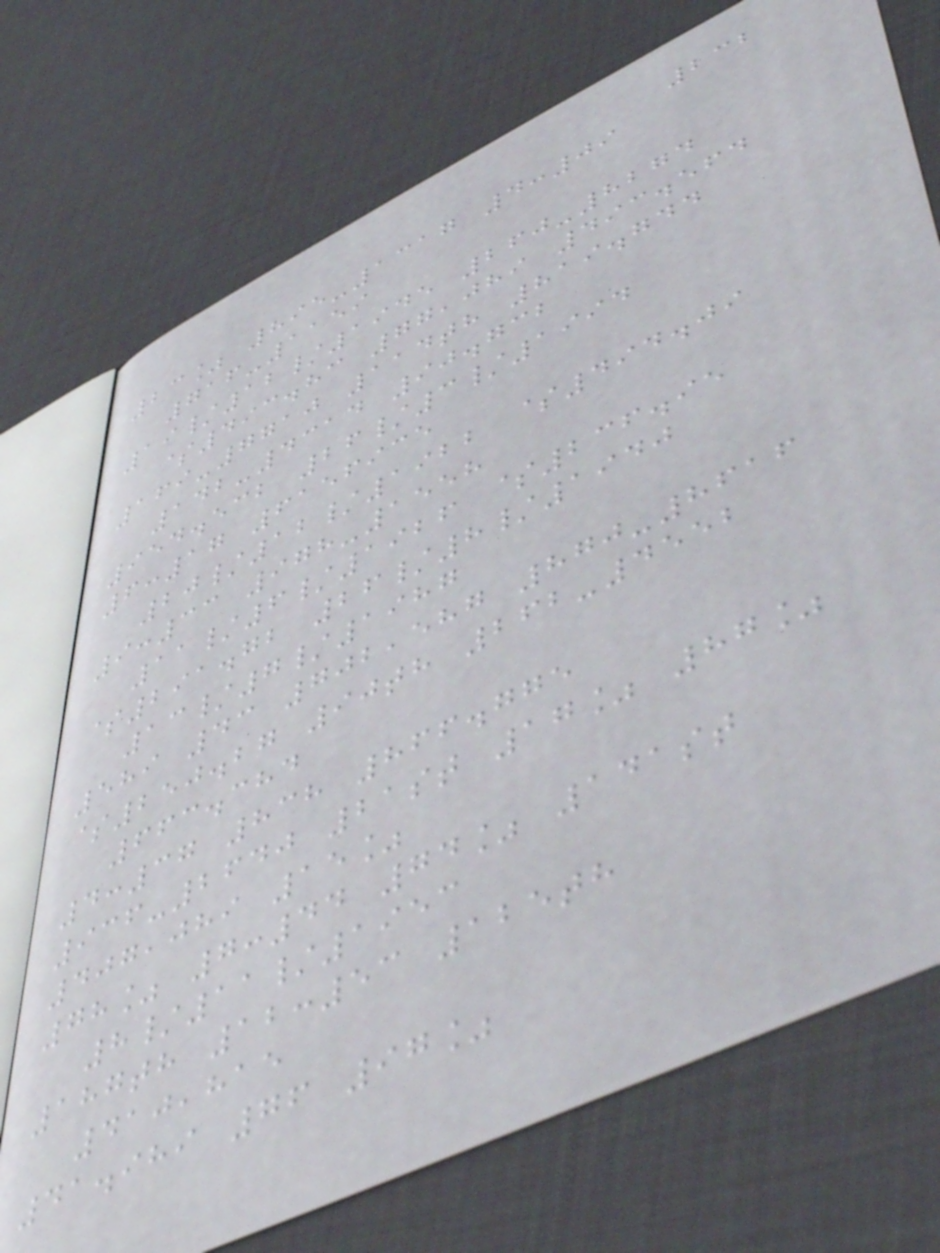232
23% 895-1317 4:09
716-1159
19/12/1945 260-8274
$493.83 77,089 493.564
169-7710 114th 819.744
142-4314 90.732
954.532 26/3/1994
6:17 6156935
20/12/1922 $494.09
9:33 978-1558
11/6/1926 $236.95
$291.72 26/8/1940
13/7/1987
589 43 702,587 870-8616
$250.27 90th 262-4552
663.384
4:37 838 866.775
936-2640 21st 17% 87%
407,089 15%
78% 7:44 74% 141st
8/11/1953
187th 12:53 125th
410,815
41.989 76 97%
